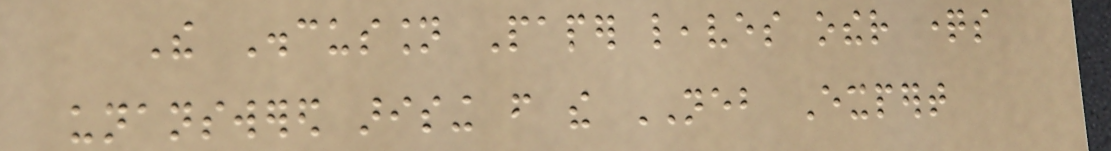The Discussion Paper leaves other questions
unanswered arising from the NEB Expert
